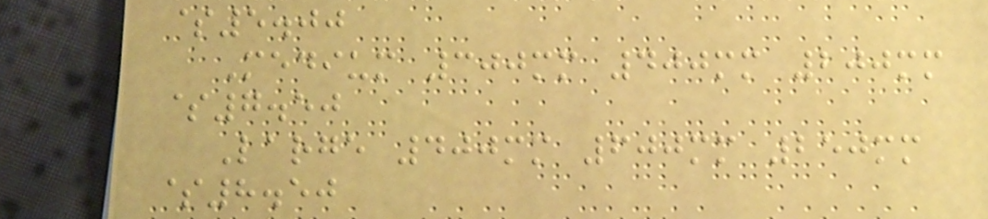$5.00
Medium 300mm 400mm 200mm
$7.50
Large 400mm 600mm 250mm
$8.50
